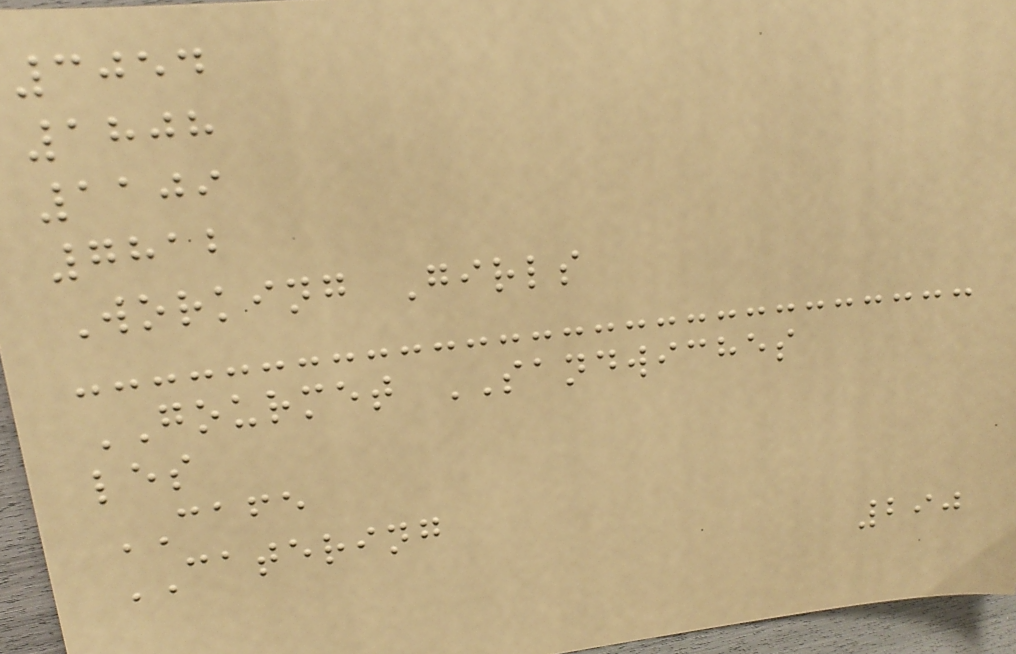3054
1808
1109
7812
Working Girls
GOURMET SANDWICHES
les
CAFE
CATERING
290
